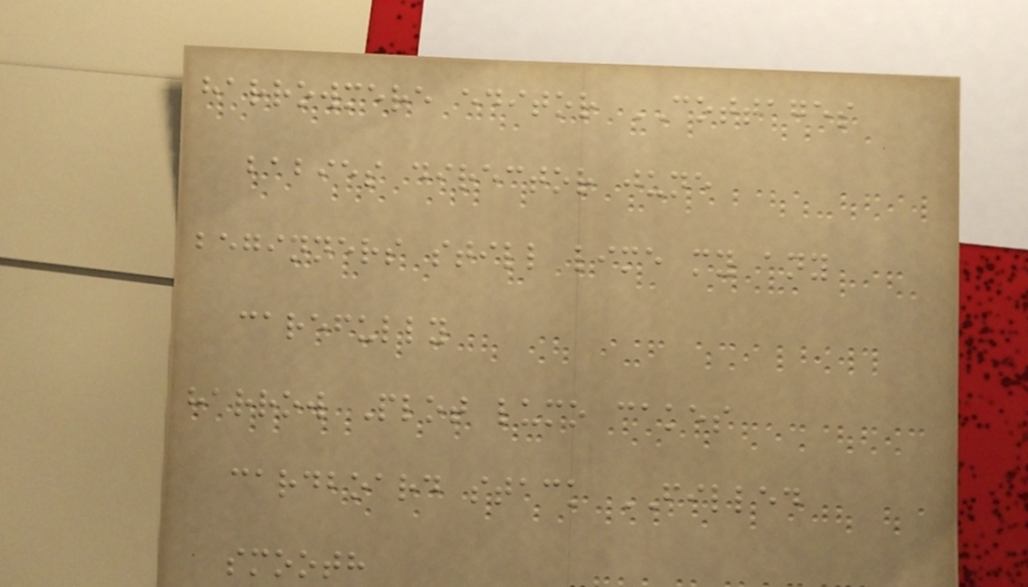harrowmere editor COTTAGES
babies director june
beginners still lime my any
carefully
harrow Plot lumo cakes
cardboard stack FILLED
smooth
